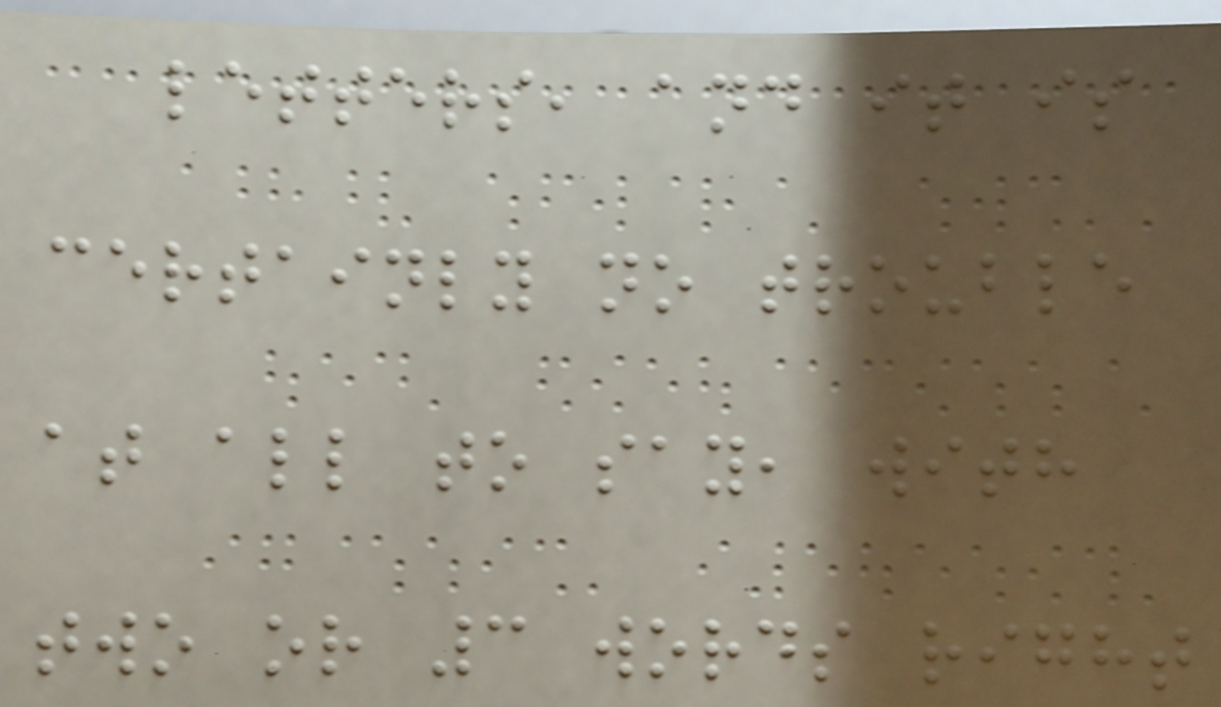letters, and it is
certainly no trouble
at all to say, with
two or 3 words right
